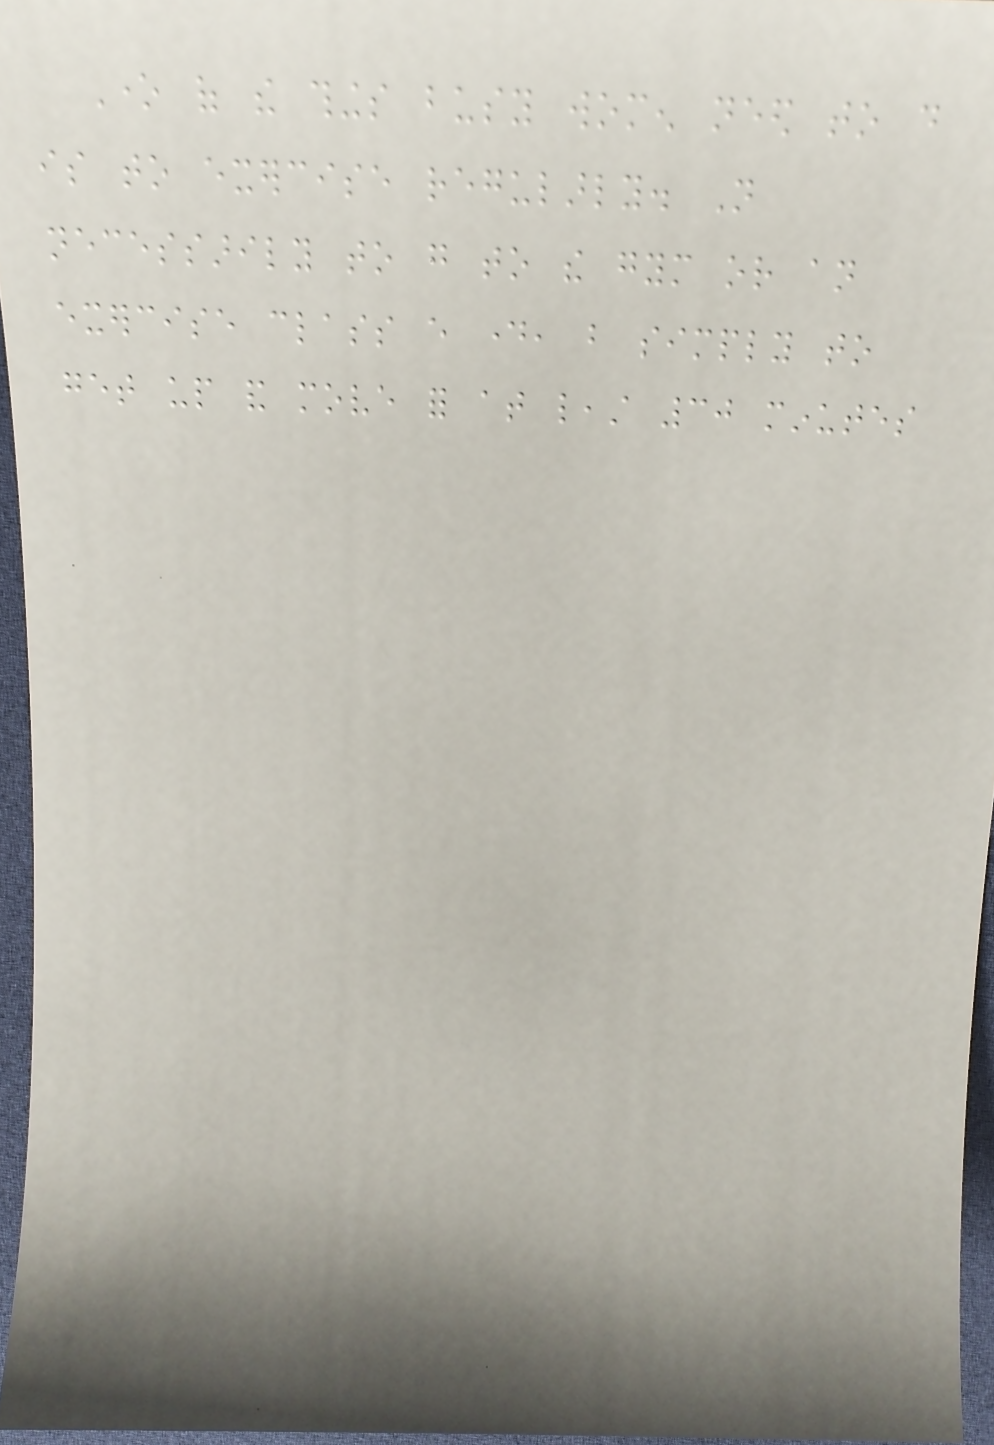One of the things busy women need to do
is to exercise regularly. Not
necessarily to go to the gym or an
exercise class every day, but simply to
get up and move for at least 30 minutes
